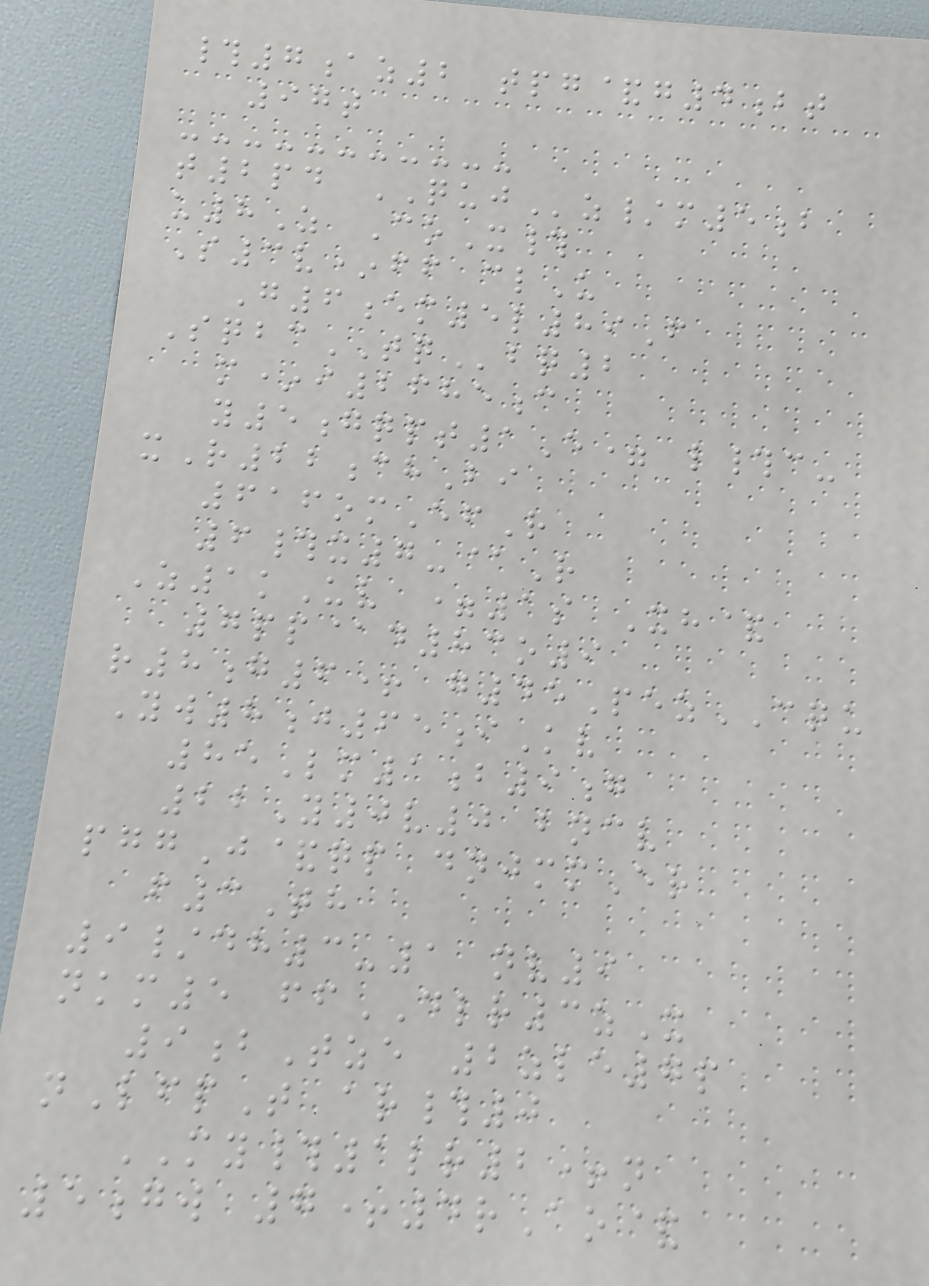#7az2 tpg&g4bt
97t
t2pd QUJz/m5b
u8Z CoX#
S3v*ff clU
G6em5l89F
SqbcTQbq2
m*i2685c
y5gqpt1E= l#c-
xR22chBi
616omEfR
6#x7-@R
Z1kUv =1s Xh&
7pp@d83o9
r8g6+ g45PezCQU
Yw8j65iKv
85Lm1b9g
22Y0v0 bncv
pggJ&qp dnjmmEr
f3Th
9/dh3-1 nv9
nkm5 ffDLR3zX
9bTze 2zle7p
nLfpT ar#0
MY#1lr2+n
5gw 7+4rAo&
